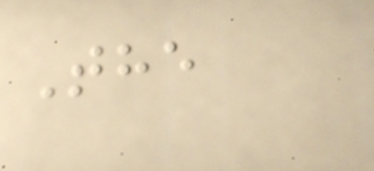The
